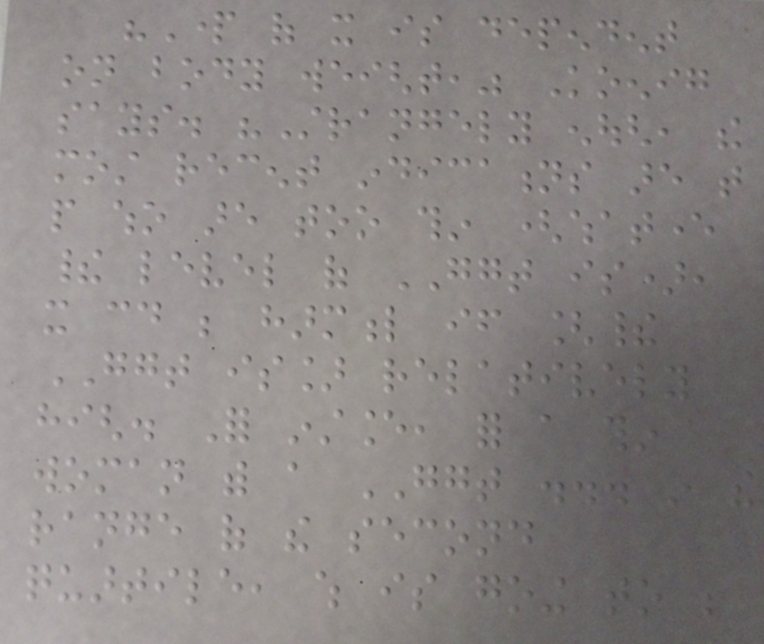"Part of it is dependent
on body weight," Koenig
says. "Strangely enough, the
most recent indications are that
people who are too thin (whatever
their level of GGT is),
it could be harmful if [their
GGT is] relatively
high. For instance, for a thin
woman with a GGT ... in the
range of the second
quartile, which is going to be
